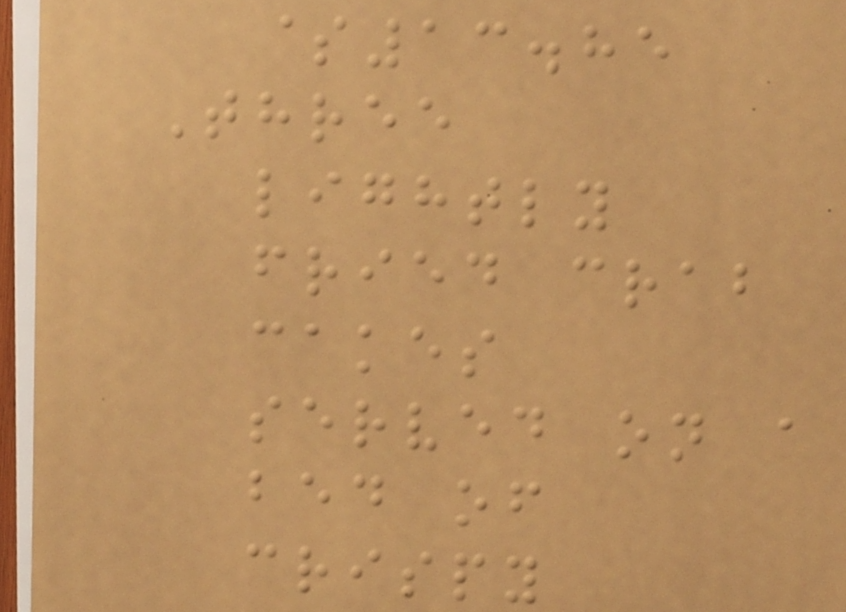$13.85
Three
lightly
fried crab
cakes
served on a
bed of
crispy
